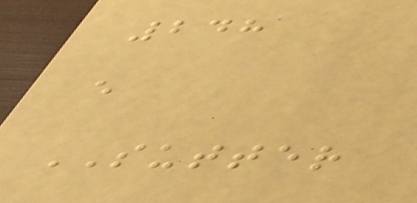248
e
SUTTER
